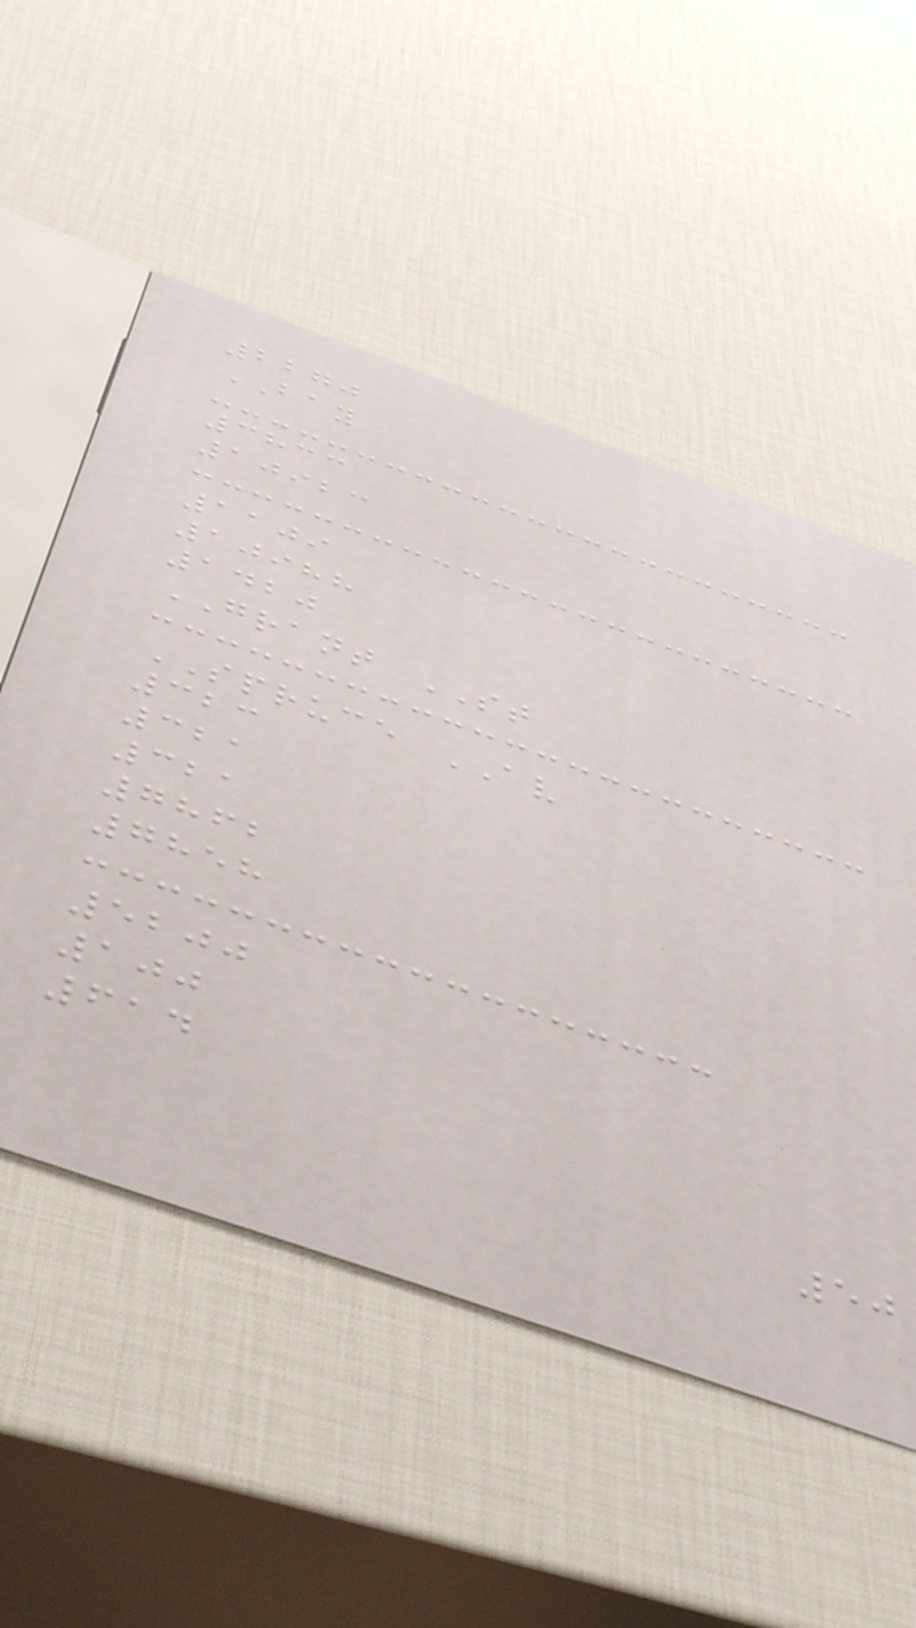2270
BAY
3833
10923
1109
10988
1420
GRANT ST
SPRUCE AV
323
321
321
7862
7858
5200
100
614
50
